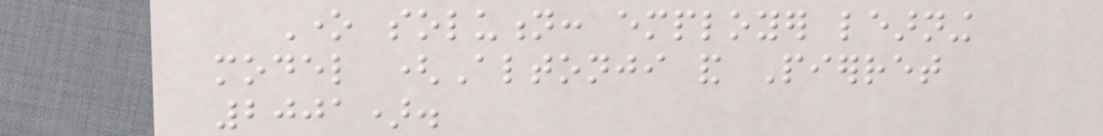One solution: employer learning
model (Altonji and Pierret
2001).
